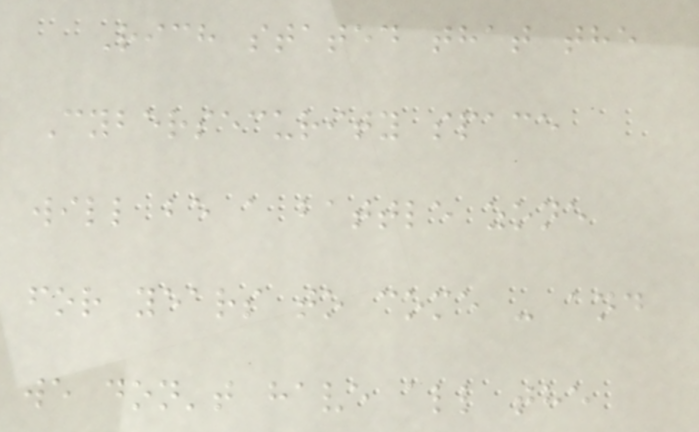Rich stated that the
Cybersecurity space
will be a battle zone
for years to come - and
we don't have all the
